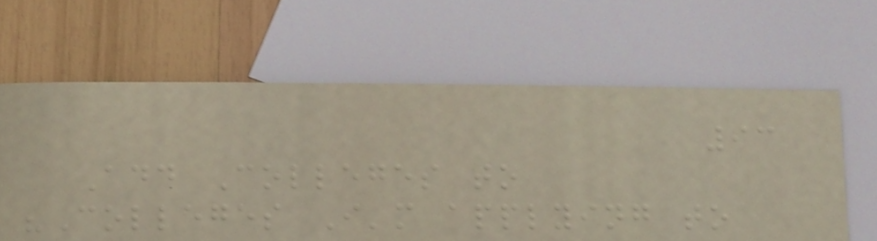93
Add Colleges to
"Colleges I'm applying to
